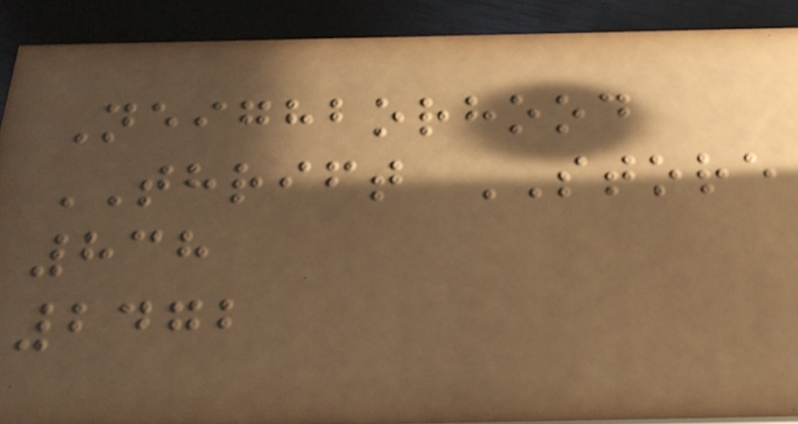Neighborhood
THRIFT STORE
838
2472
